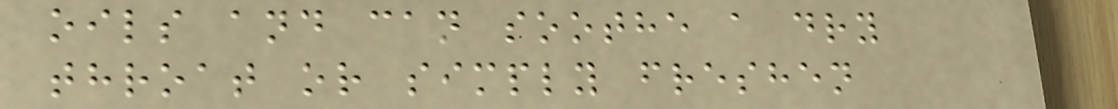oils and can soothe a dry
throat or simply freshen
